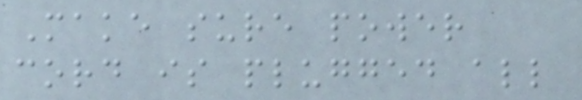Make sure power
cord is plugged all
